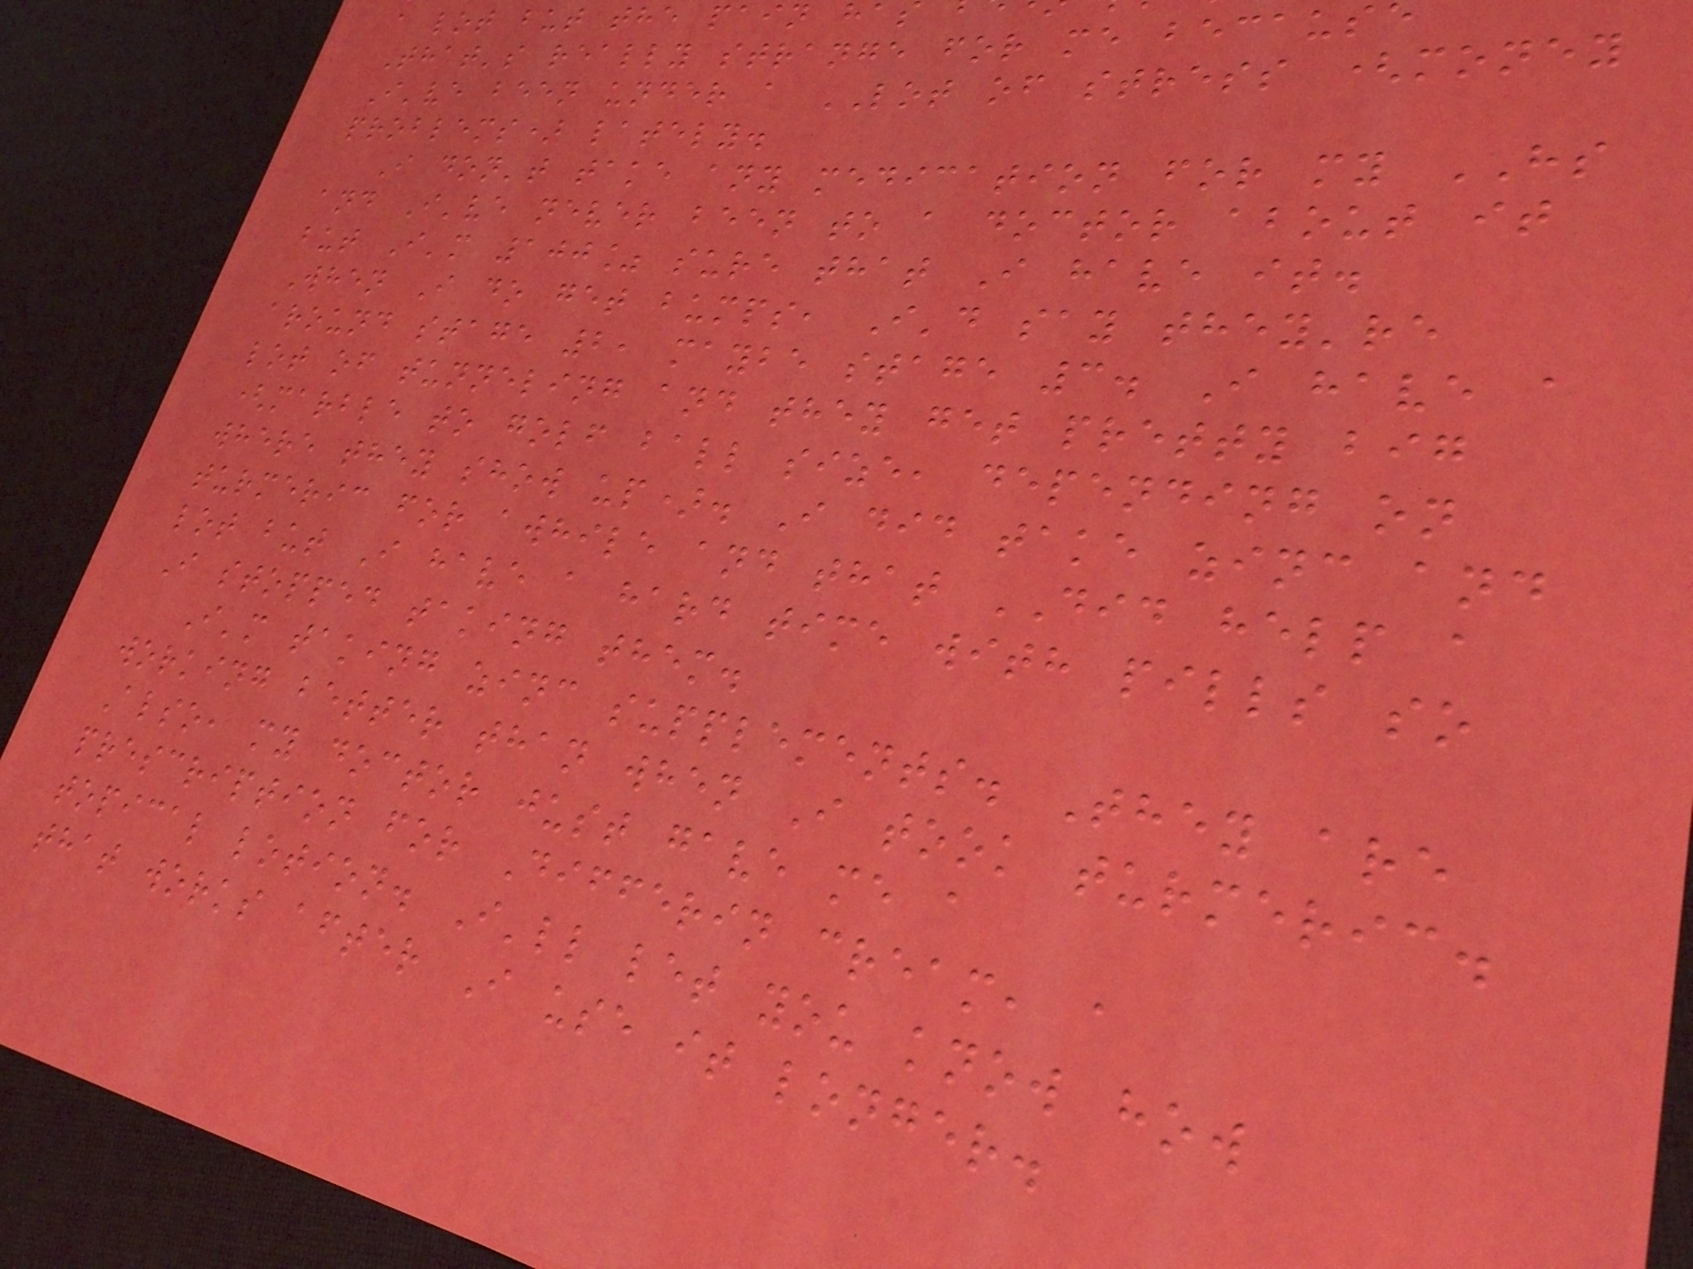a lot but the pain ha
That's really strange for me becaus
I've been under a LOT of stress (money
problems) lately.
I don't take any medication for my HS
and I've never been to a doctor about it
but I'm 100% sure that I have it.
When I do get bumps, I'd say they're
around stage 2, maybe stage 3. I have a
lot of tunneling and they get pretty big
(marble to golf ball size, depending on
where they show up). I did take zinc and
turmeric for awhile and that DID help a
lot but I have a hard time with pills so
I stopped taking them.
I'm taking zinc supplements. They are
working better than when I took turmeric.
Also, my doctor just gave me a
prescription for Differin cream, a
topical lotion. I'll let you know how
that works after I use it longer.
